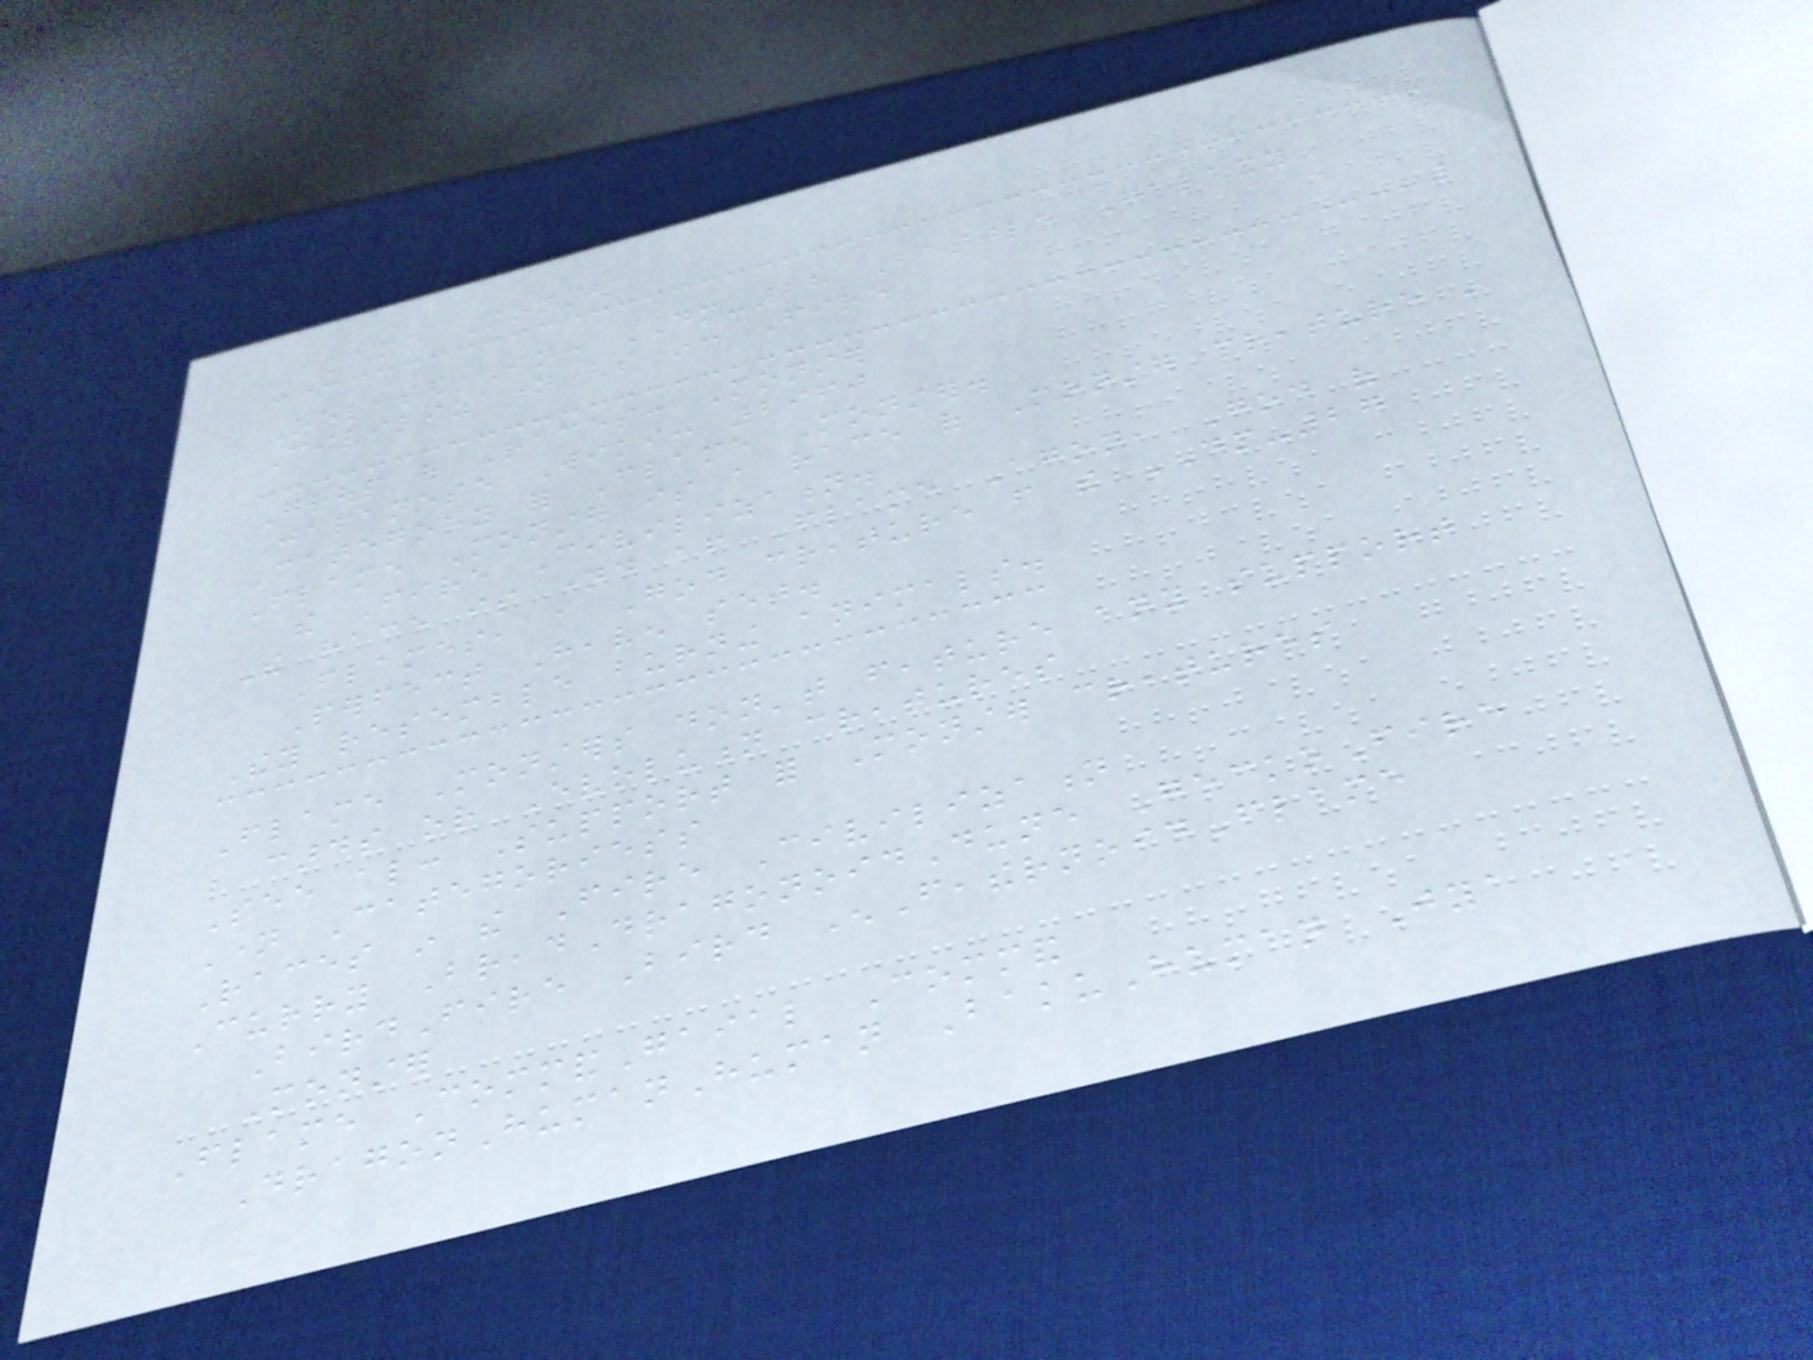Flame Monster
Released In: DM-28 Battle Galaxy
Civilization(s): Fire
Group of Races: Monster
Japanese Wiki: 2960
Category for Flame Monster.
Flame Monster is a race of Monster creature in
the Fire Civilization.
The race is named after Flame Agon, God of
Flames, a God creature from the DM-27
Perfect Heaven set.
They resemble burning animals.
Flame Monsters don't feature any support
cards or Evolution creatures
See also: Support for Monster creatures
Name Categoriess
Races in the Fire Civilization
Curry BreadDragonoidDune GeckoFire
BirdFire Bird EnFeathernoidFlame
Monster
Flame CommandGaial Command
DragonHumanHuman BakuHuman Jya
